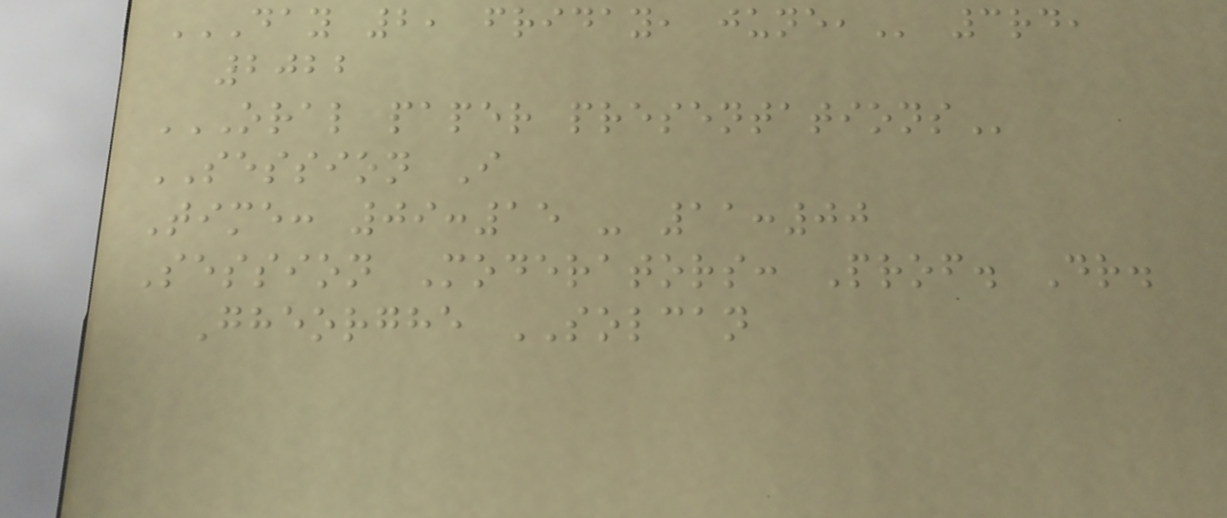DAY 2, FRIDAY, JUNE, 3rd,
2022
ORAL PAPER PRESENTATIONS
SESSION I
Time: 09:15 - 11:00
Session Moderators: Prof. Dr.
Gheorghe SOLCAN
